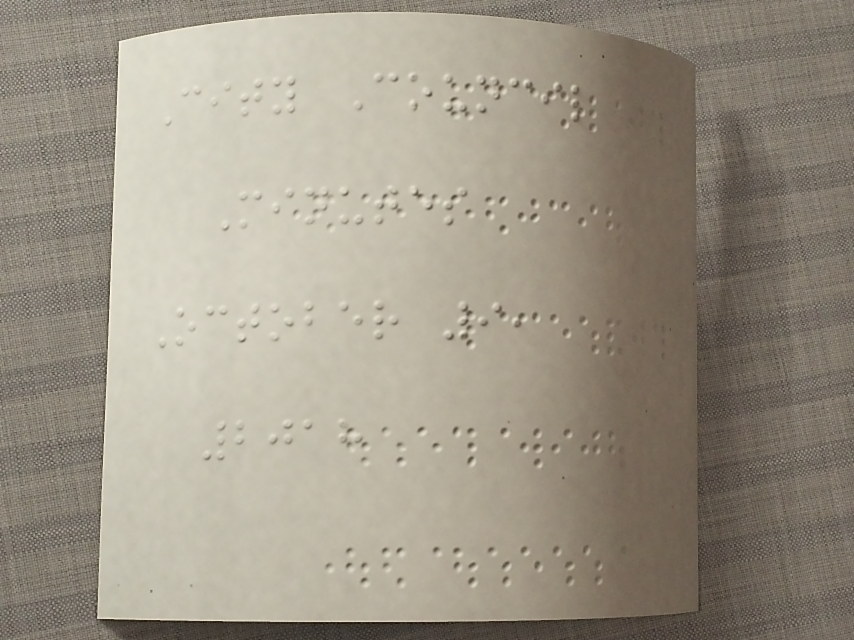City Council
Minutes
October 9,
2018
